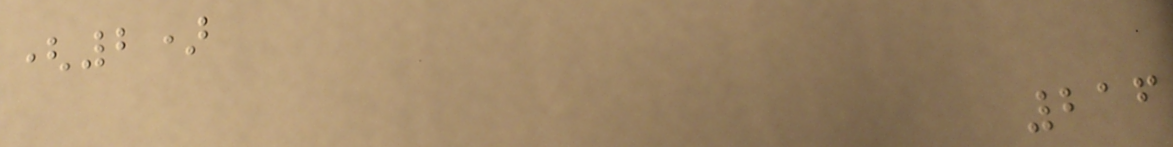(2)
216
